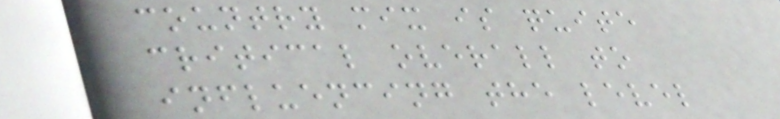country mix is quite
critical overall to
influencing the level
